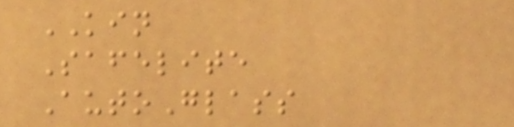KIN
Safelite
AutoGlass
